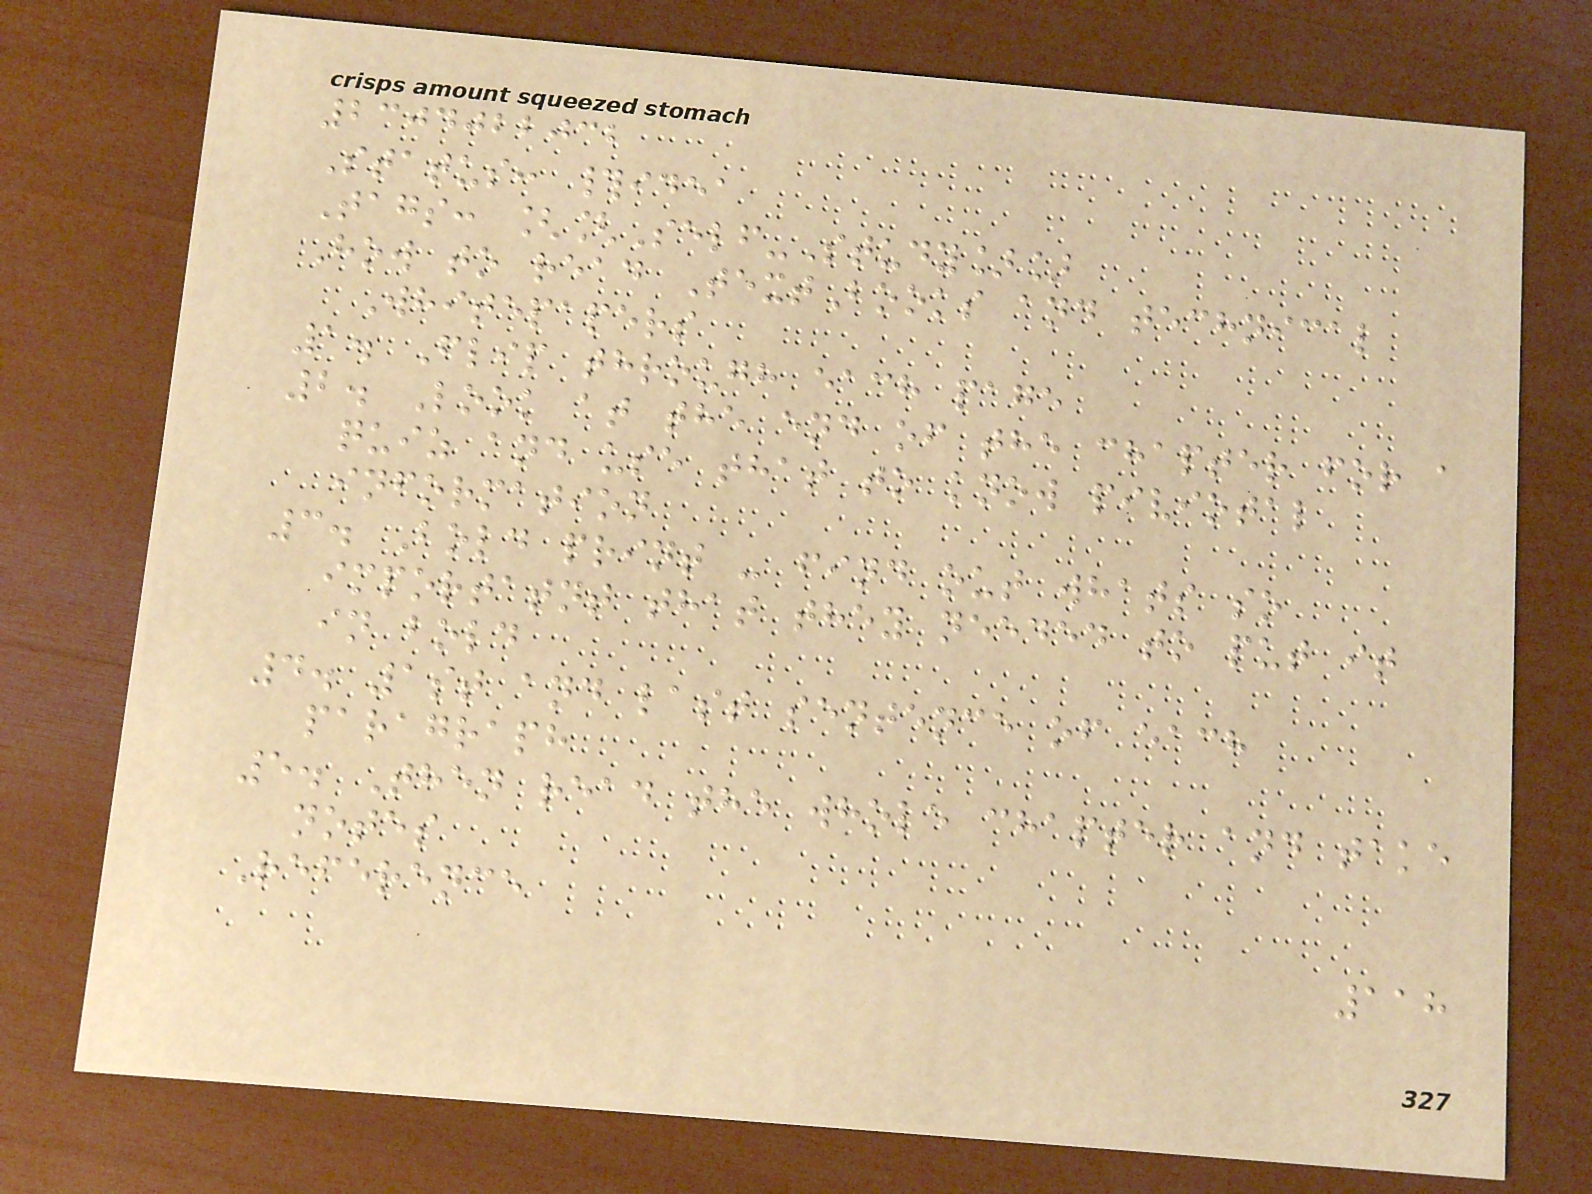2304022032
Status: #idea
Tags: [[Self-Study]]
How to read TextBooks and technical
Whitepapers
1. Flip through each page
2. Look at the end of the chapter for a
quiz and use that to know piviotal
information
3. Bold print - find out whats so
importatnt that they needed to put it
in bold
4. 1st and last sentence of each
paragraph
5. Then read the whole chapter and take
notes
Reference
118
